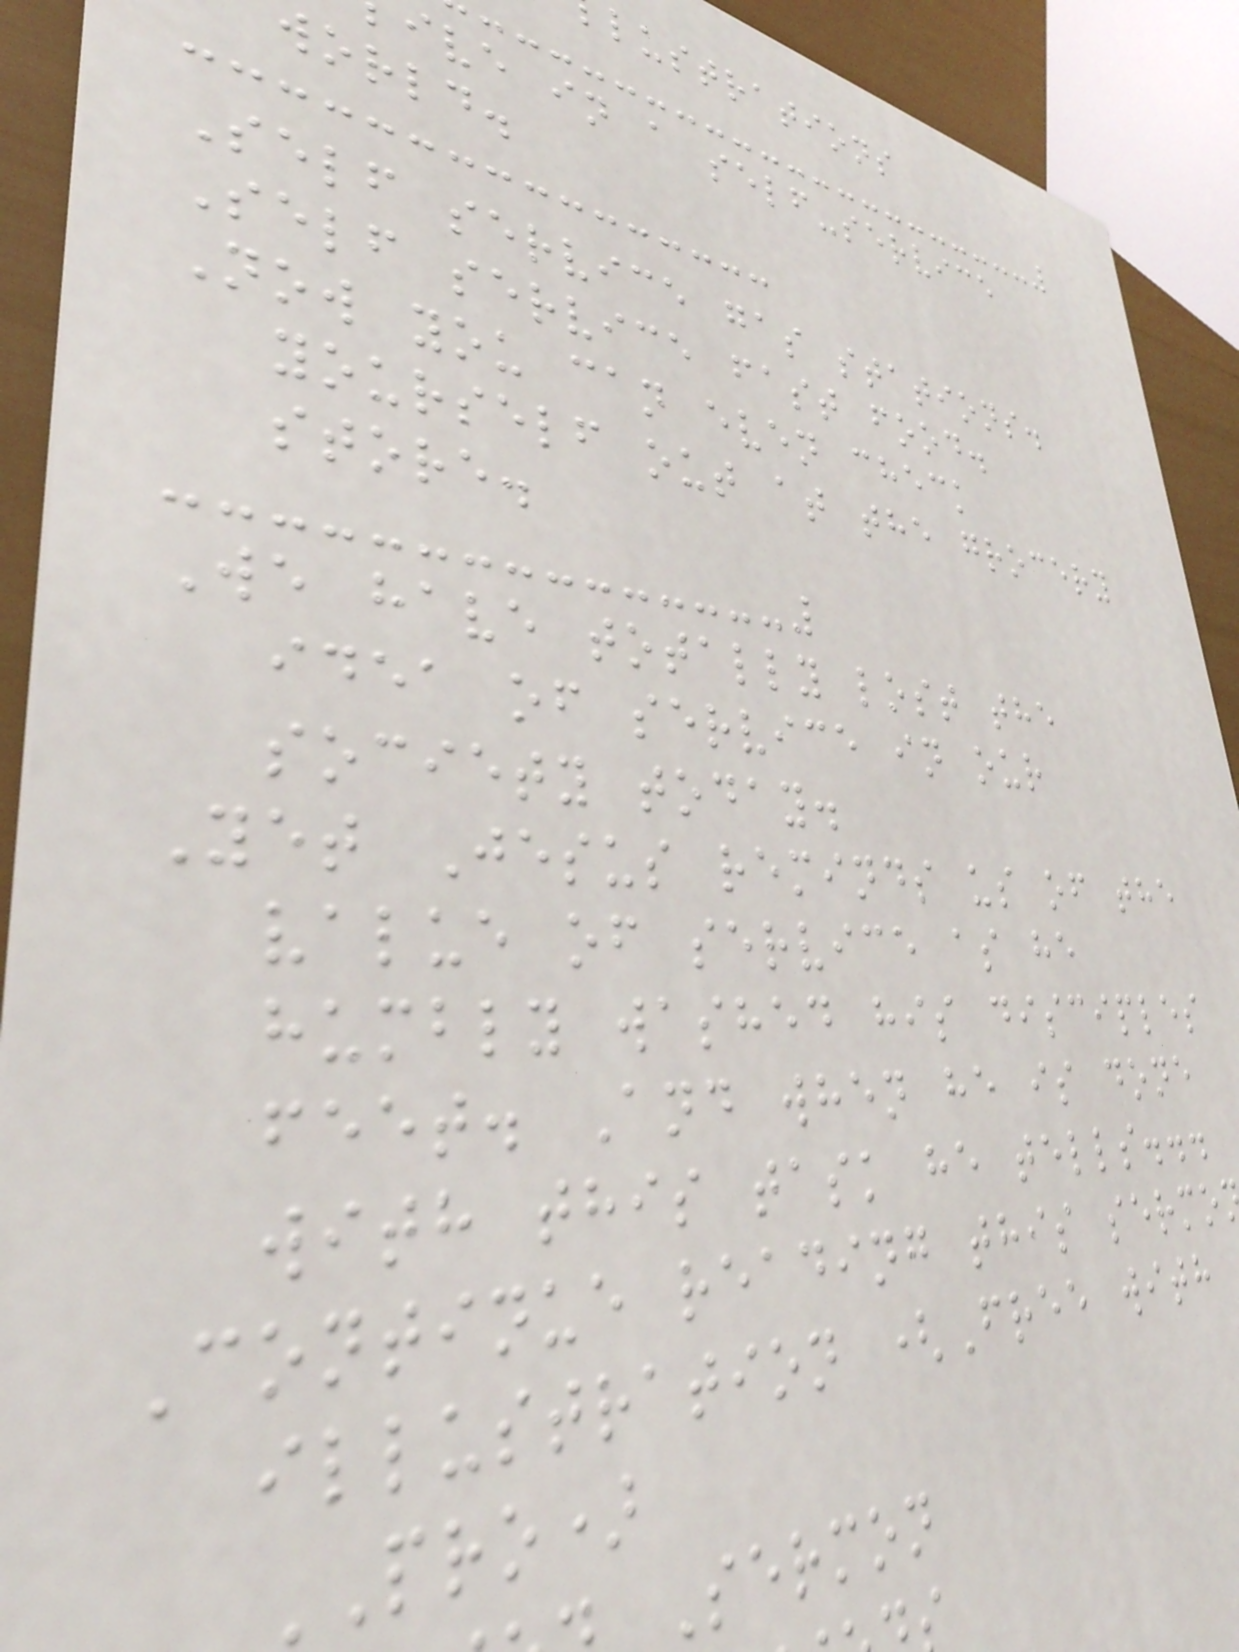lustrations
ive in a self-service
world.
Self service gas stations.
Self service fast food.
Now you can even check
yourself out at the grocery
store.
We have totally lost the
idea of service in our
society today.
Yet Jesus reminds us of the
value of service as he
humbly washed his disciples
feet. And when he is done
with this task he tells...
Continue reading this sermo
illustration (Free with
PRO)
Sermon
